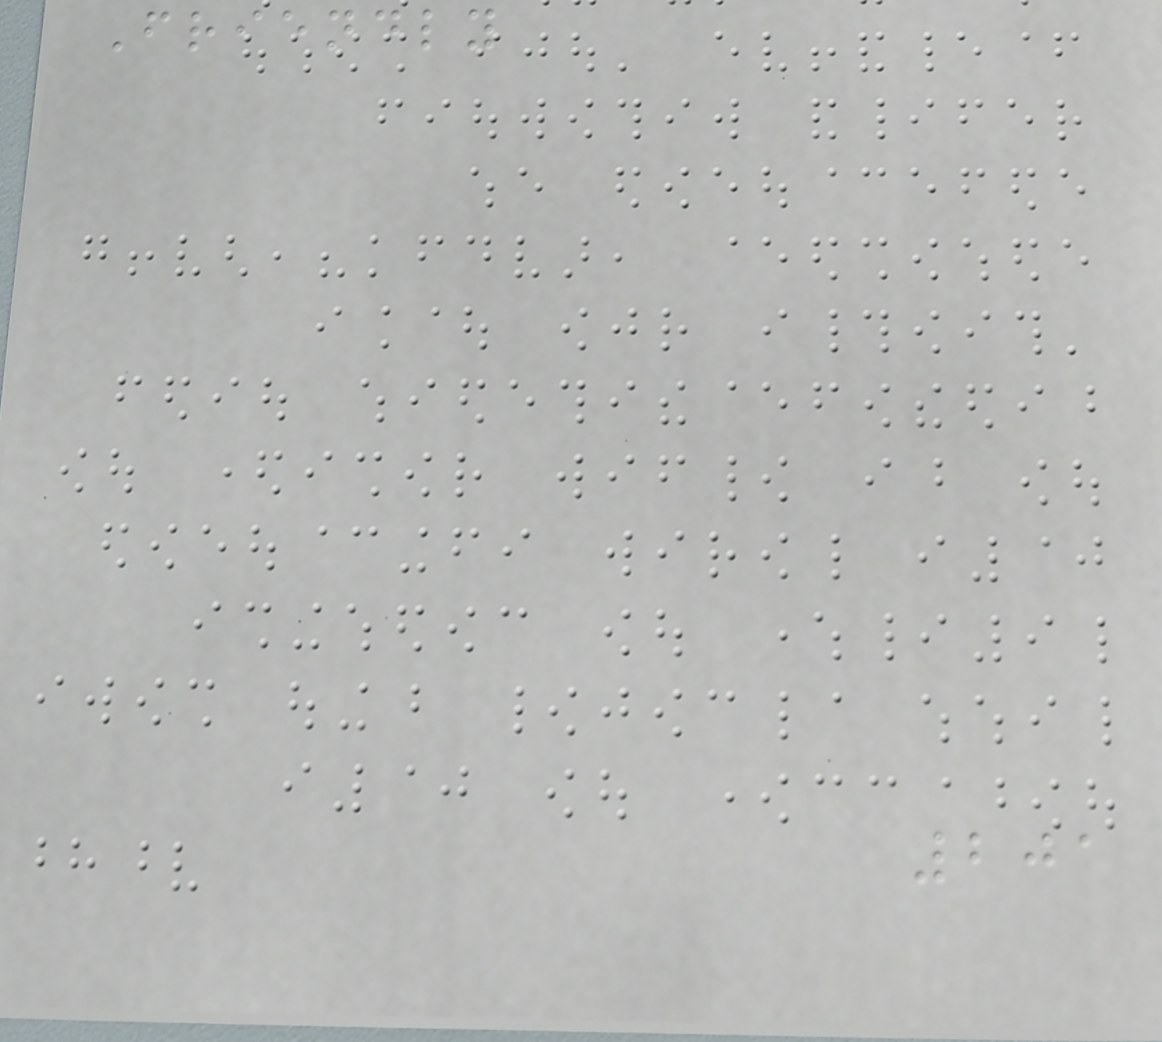Friendly
201
